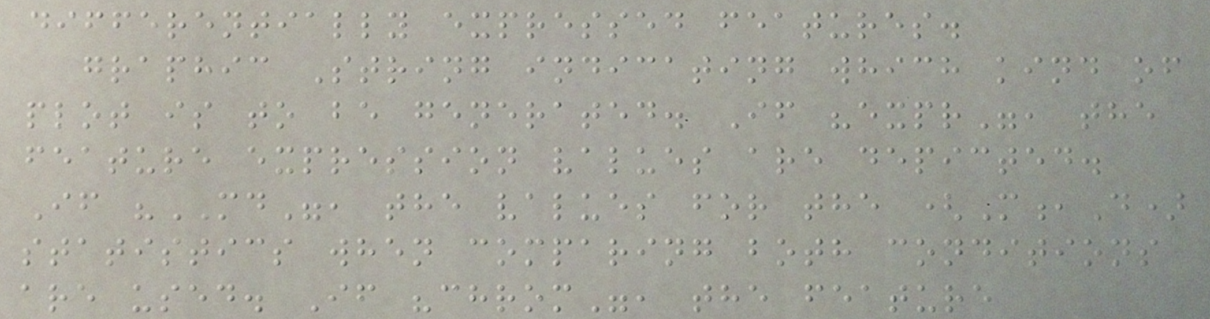differentially expressed features.
graphic String indicating which kind of
plot is to be generated. If "expr", the
feature expression values are depicted.
If "MD", the values for the (M,D)
statistics when comparing both conditions
are used. If "chrom", the feature
